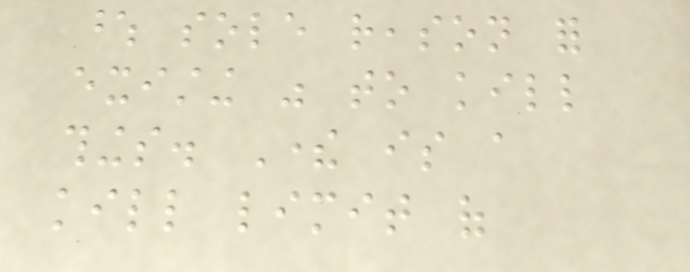whose sole reason for
existing was to kill
things. There is a
kill limit of
